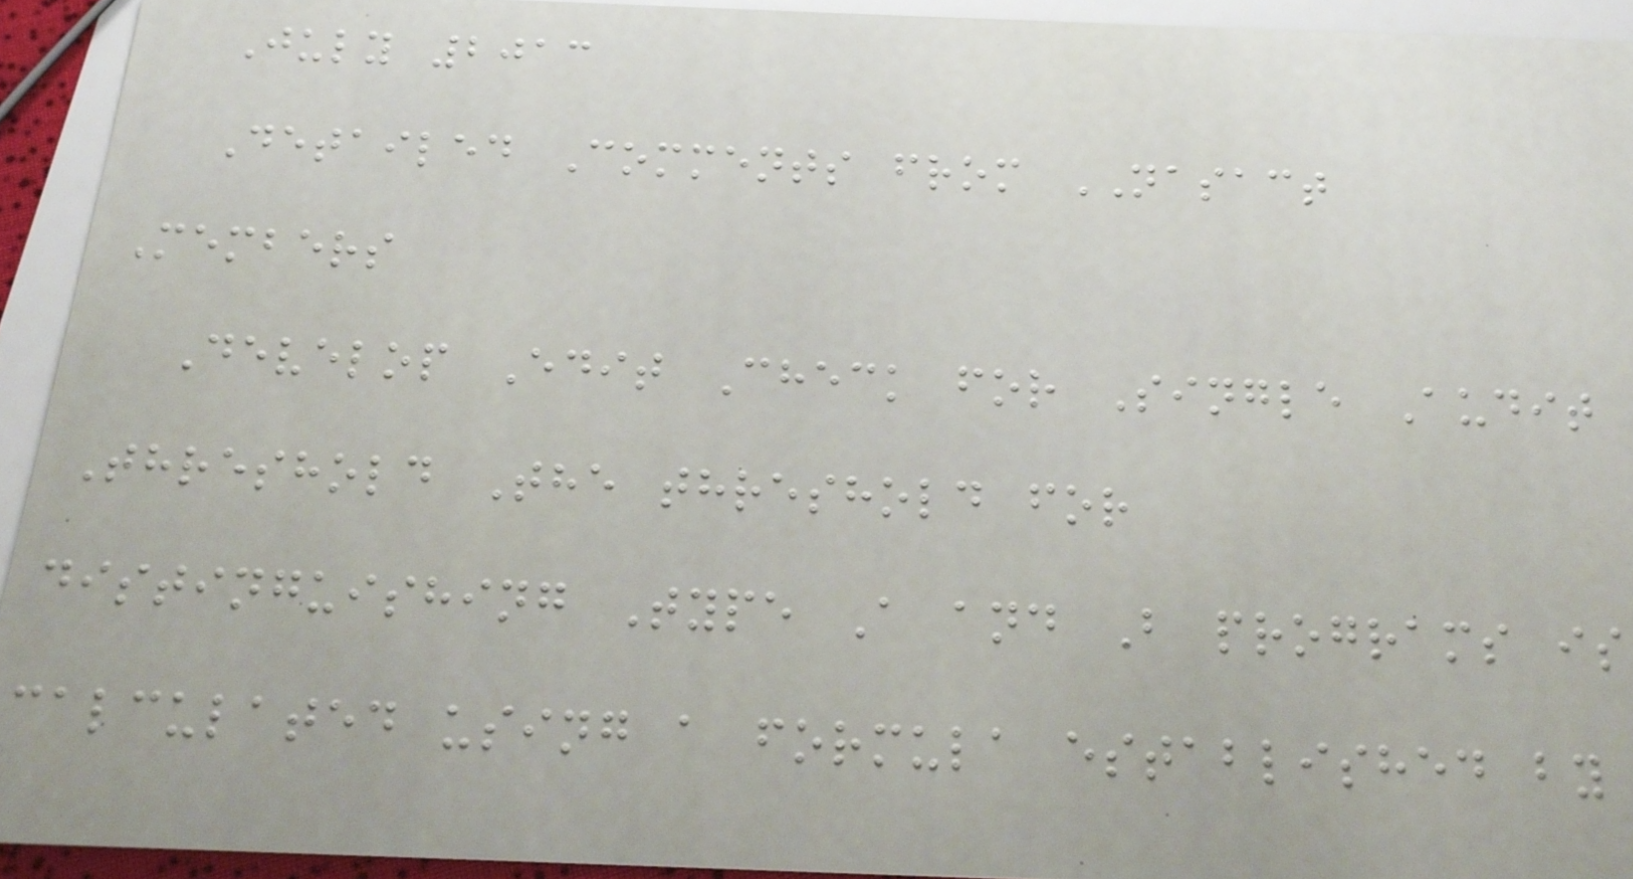July 2013
Detailed Comments from NASACT
Members
Develop Edit Check for Single Audit
Threshold The threshold for
distinguishing Type A and B programs is
calculated using a formula established by
